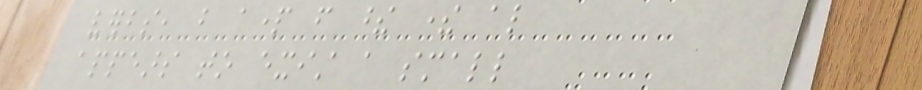verbs, but apart from these there also
appears to exist a small
